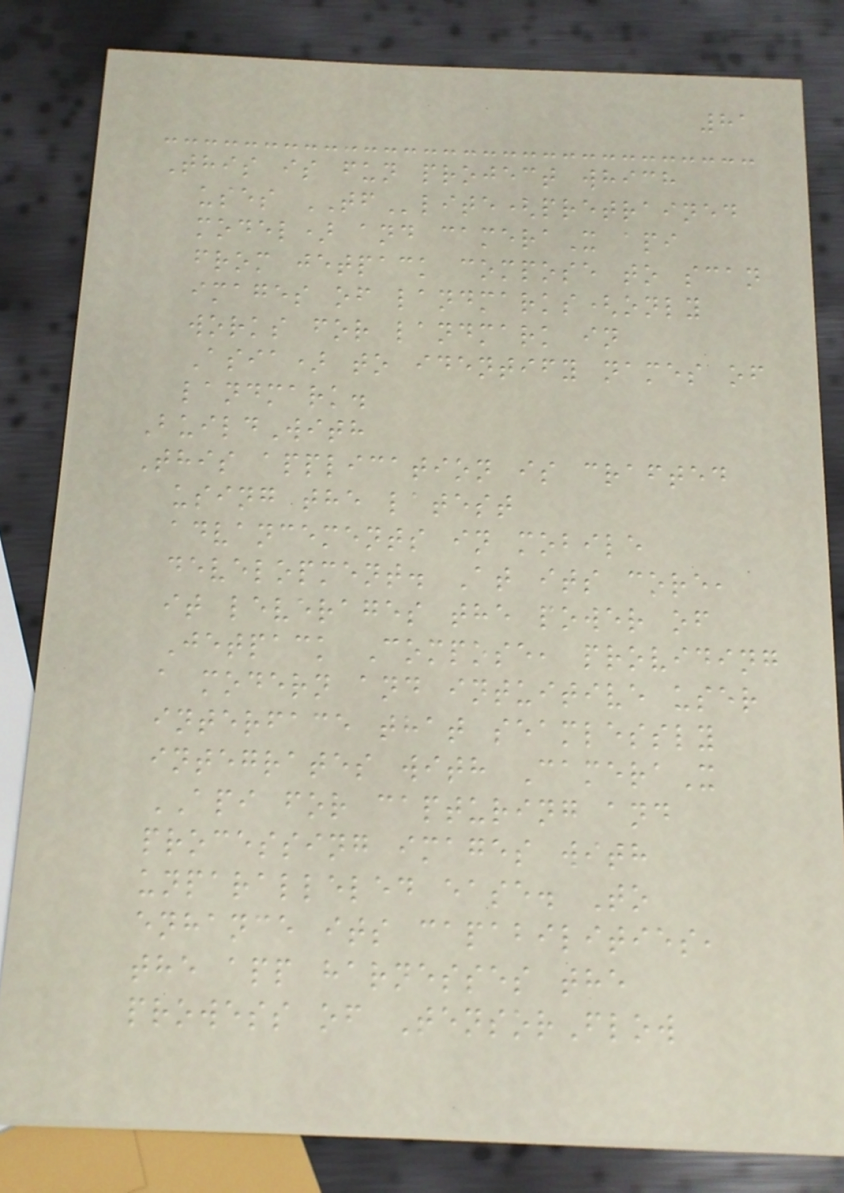81
This is fun project which
uses TFlite(pretrained
model) and cameraX api
from jetpack compose to scan
images of landmarks(only
works for landmark in
Asia) to identify names of
landmark.
BuildWith
This application is crafted
using the latest
advancements in mobile
development. At its core,
it leverages the power of
Jetpack Compose, providing
a modern and intuitive user
interface that seamlessly
integrates with CameraX
API for capturing and
processing images with
unparalleled ease. To
enhance its capabilities,
the app harnesses the
prowess of TensorFlow
